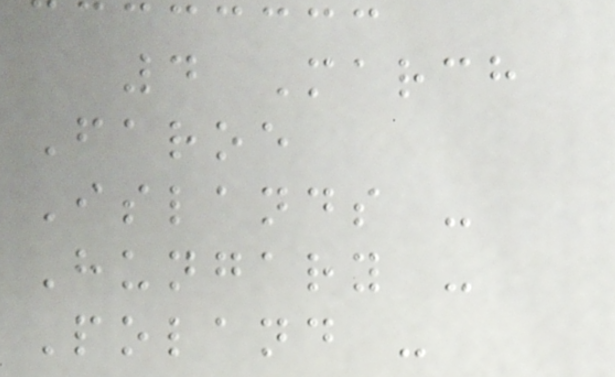4 March
Faroe
Islands -
Hungary -
Poland -
